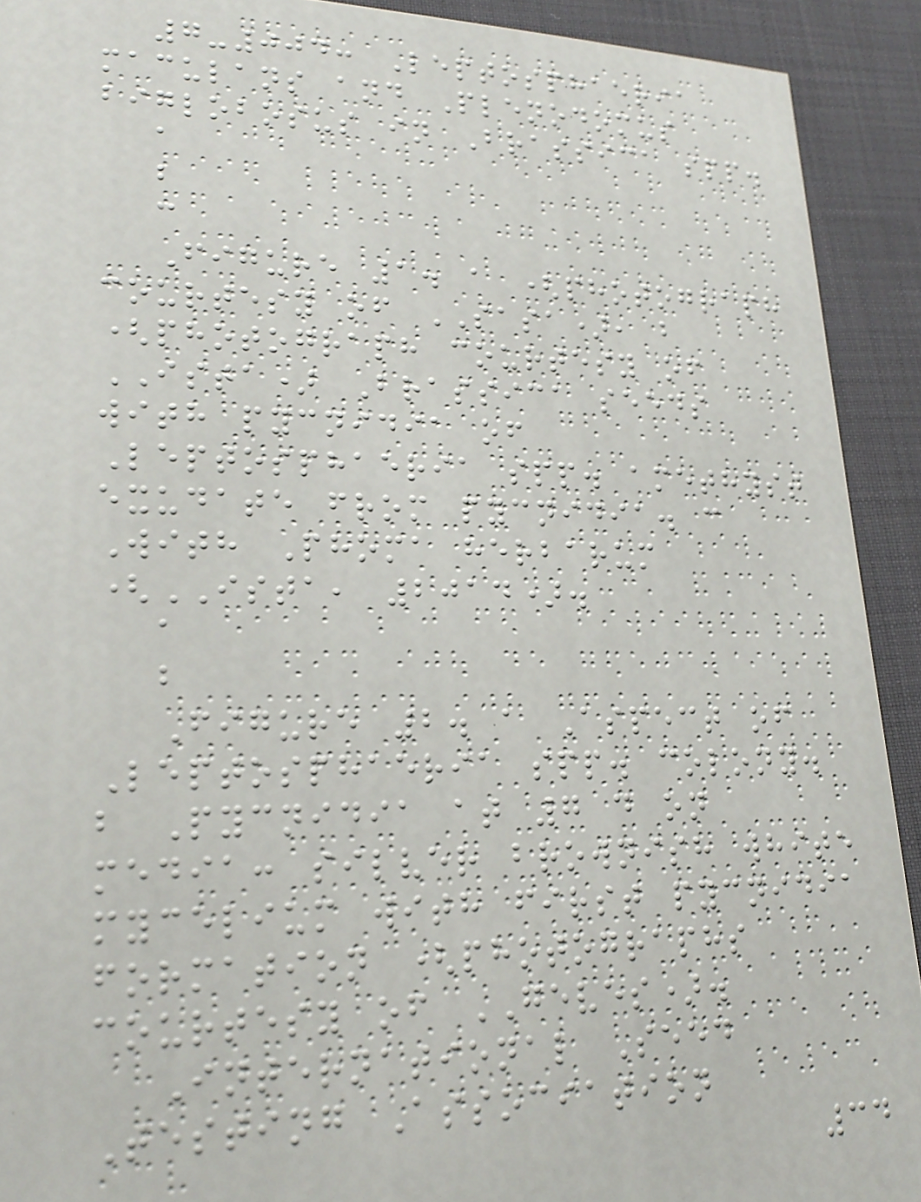7-004: Leptosphaeria
maculans and Plenodomus
biglobosus in Brassica spp.
a
b
c
Figure 1. a (photograph
courtesy of SASA), b
(photograph courtesy of
ISTA) Brassica seeds
with pycnidia of
Leptosphaeria spp. amethyst
exudate from pycnidia. c
With Phoma herbarum
(ISTA, 2014).
a
b
Figure 2. a Aspect of
Leptosphaeria spp. colony.
b Pycnidia at 7 d on
media: silver brownish white
mycelium with first pycnidia
formation (photographs
courtesy of GEVES).
International Seed
Testing Association
34
